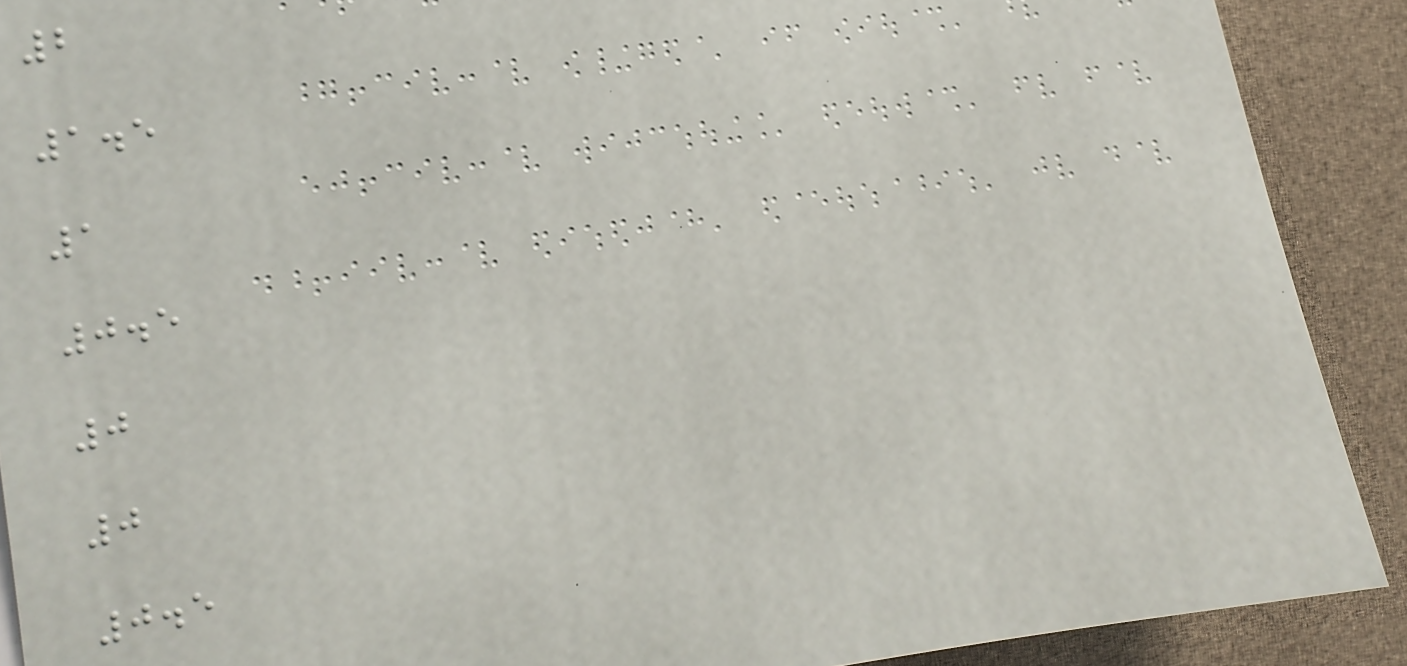2
1.5
1
0.5
0
0
0.5
